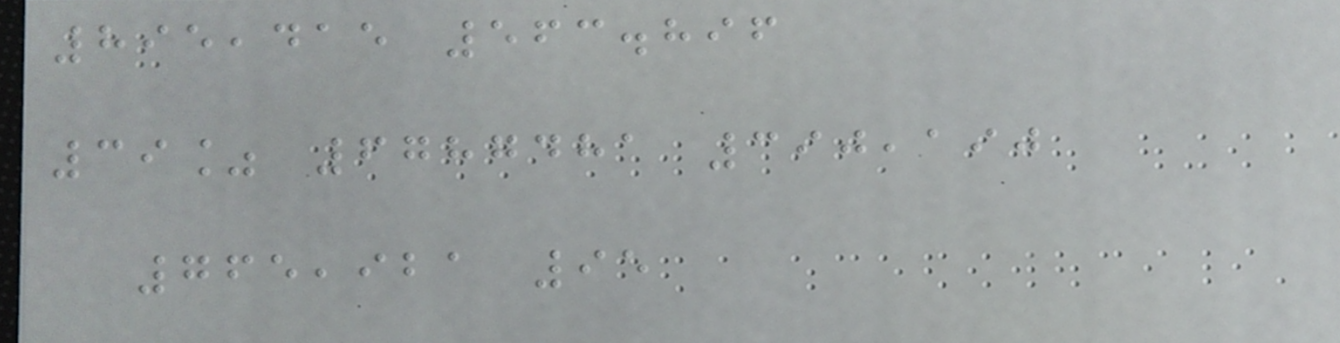895,415 563.896
39% 6787481 390,190
765,921 95
